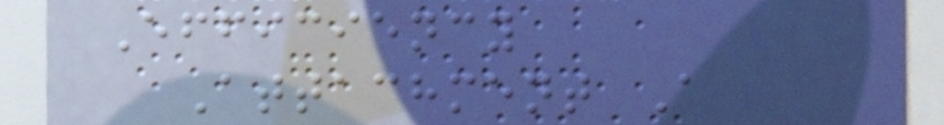Efficiency
Attachment A
